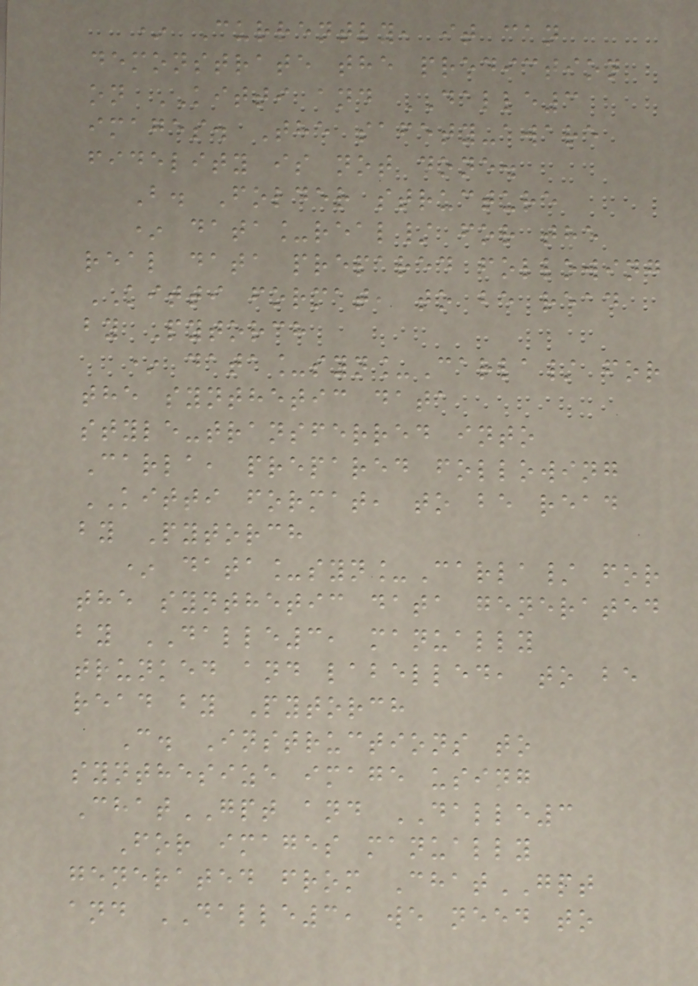* Currently, it can
demonstrate the prediction
on KITTI and DALLE3
images. The safety-aware
fidelity is not done.
B. Folder structure
* data_real/ for the
real data prepared following
KITTI format, to be read
by Pytorch
* data_syn_Carla/ for
the synthetic data
style-transferred into
Carla, prepared following
KITTI format, to be read
by Pytorch
* data_syn_Carla/ for
the synthetic data generated
by DALLE3, manually
trunked and labelled, to be
read by Pytorch
C. Instructions to
synthesize image using
ChatGPT and DALLE3
For images manually
generated from ChatGPT
and DALLE3, we need to
